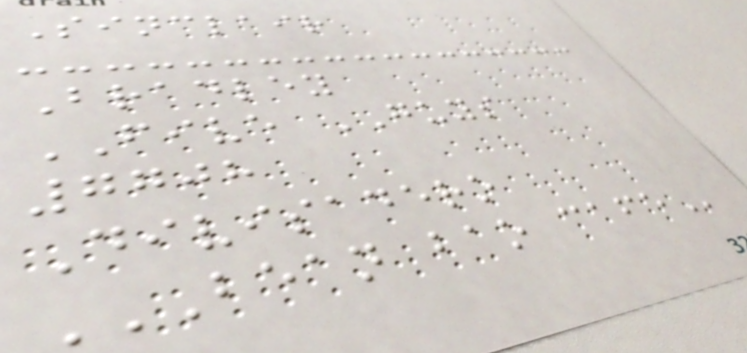Sinclair
Bradley
FIVE GUYS
7708
Divisadero
BEAN BAO CAFE
